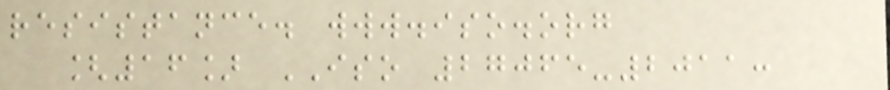resistance. www.iso.org
[16] ISO 27065-2011:
